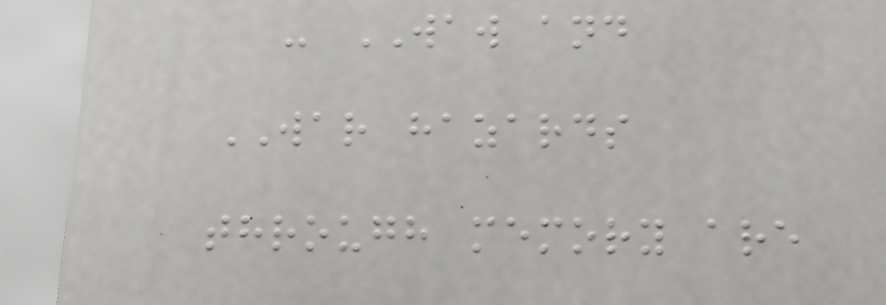- WAW and
WAR hazards
through memory are
